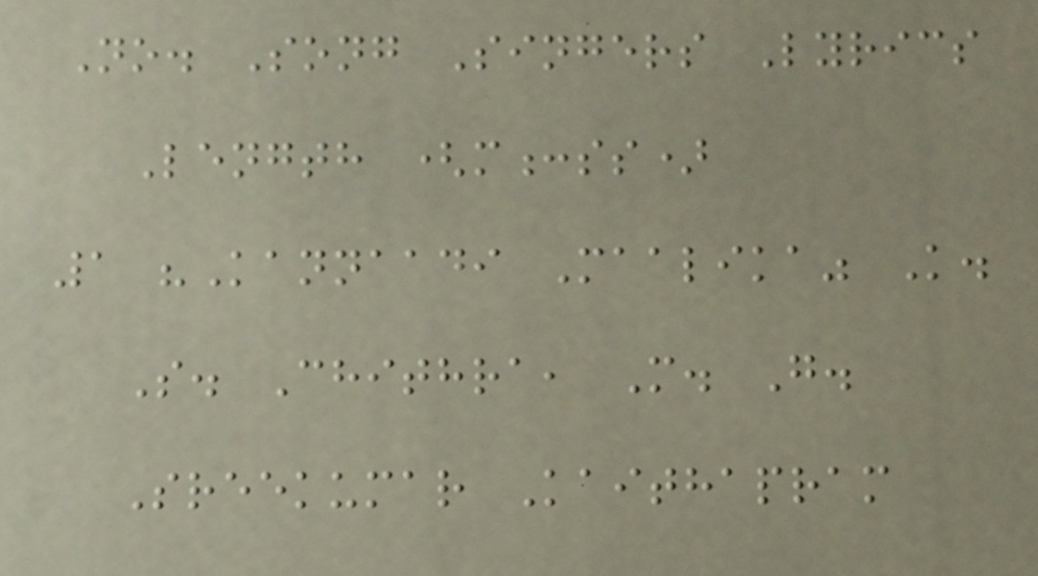No. Song Singers Lyrics
Length (m:ss)
1 "Kannaadi Maalika" K.
S. Chithra, M. G.
Sreekumar Kaithapram
